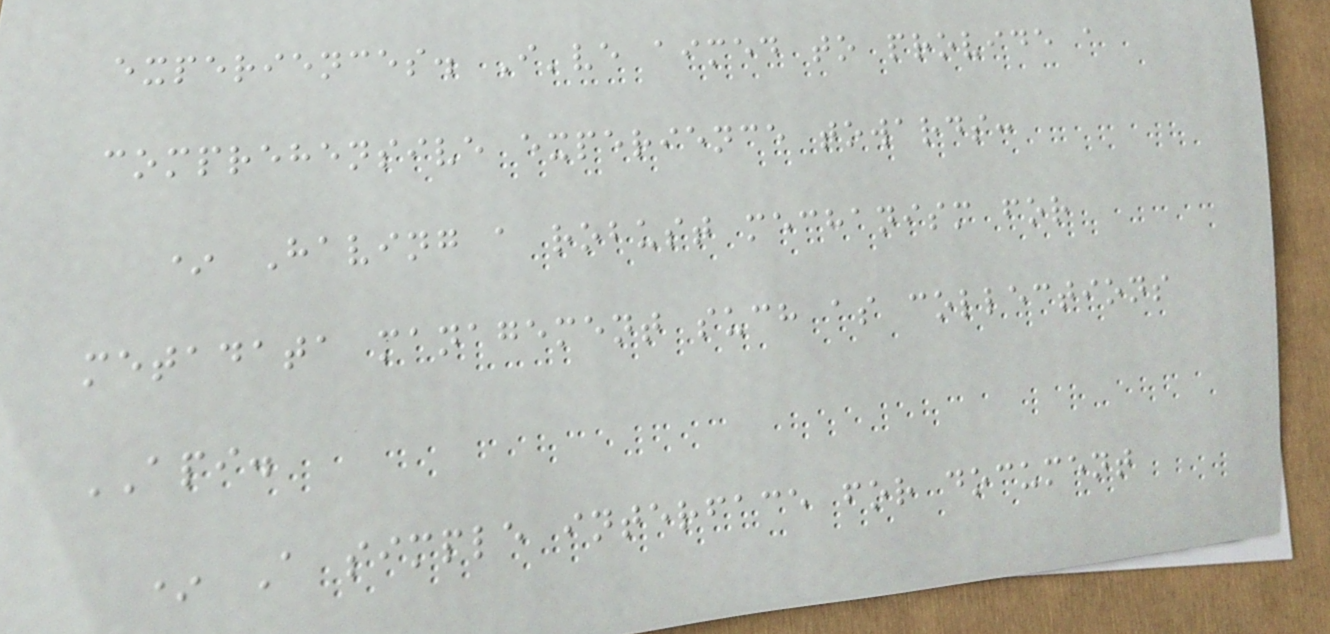experiences. I've aimed to provide a
comprehensive experience towards:
* Having a robust mechanism for
metadata management such as collections
API.
* A simple interface for document
